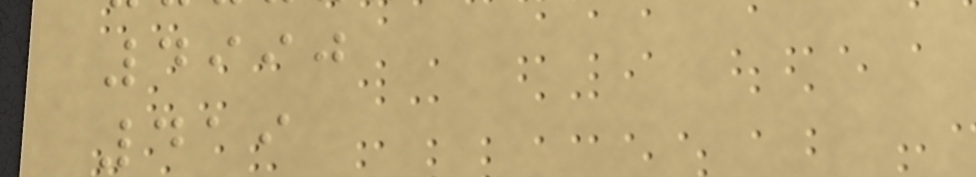4990
419
